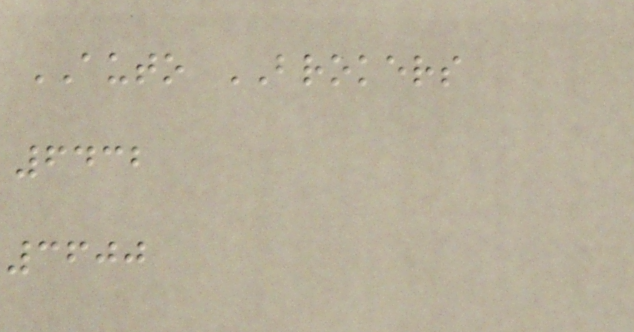AUTO BROKERS
6432
3600
